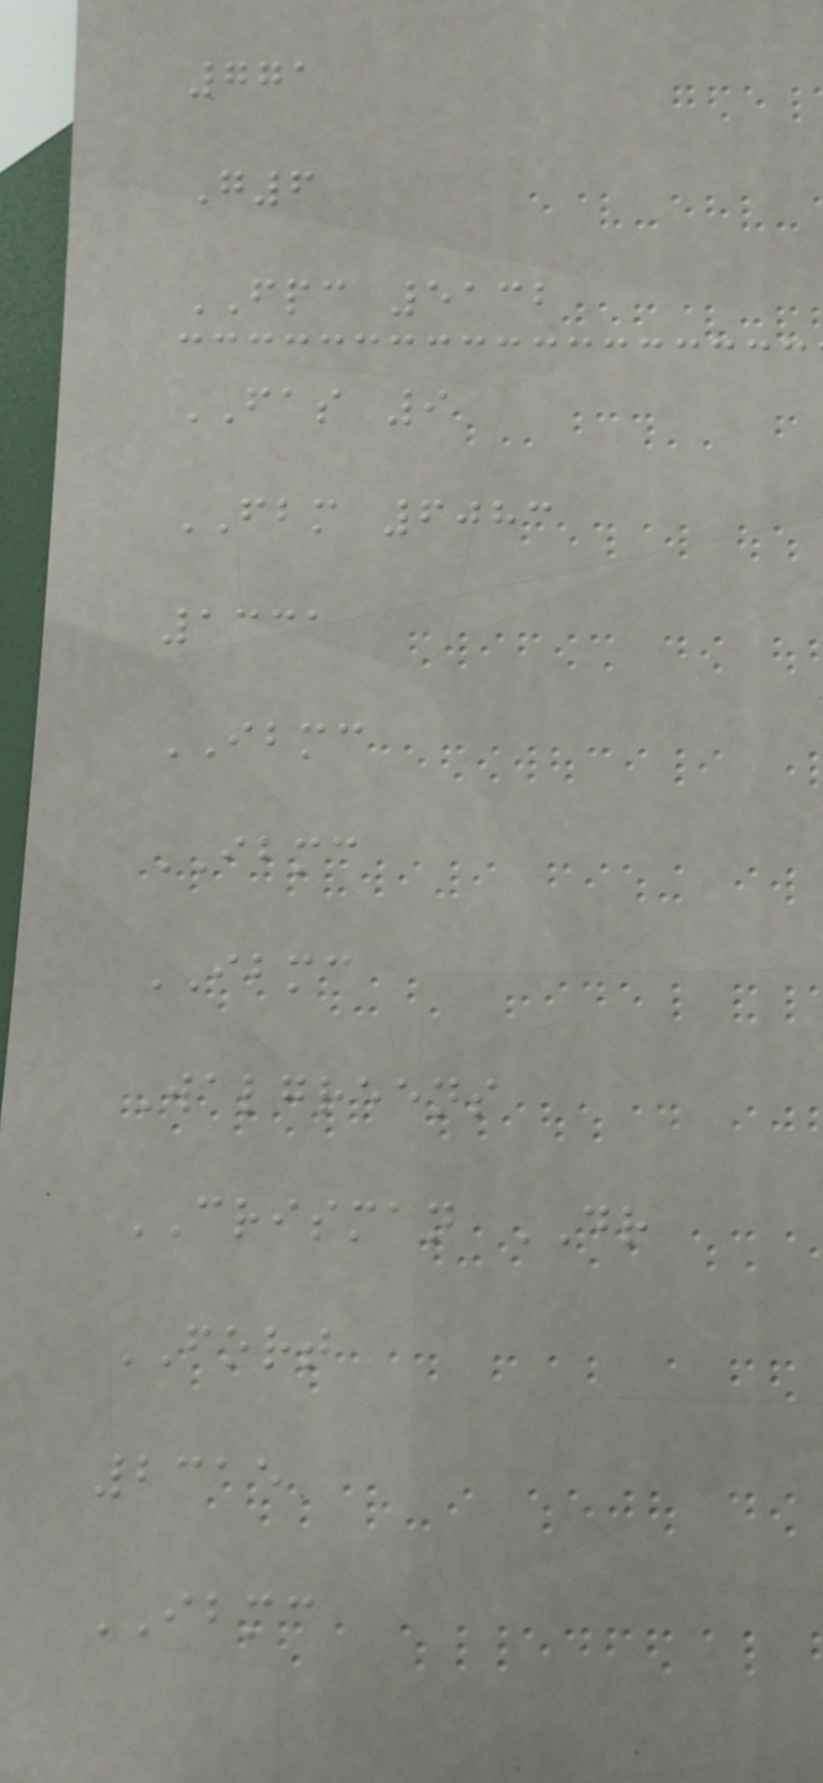771
G6
FPC 5132
FAS 9
FBM 6083
1331
IBMC
IBMC
IBMC
Walgreens
CRISMAN DR
FORT
2315
IBMC
